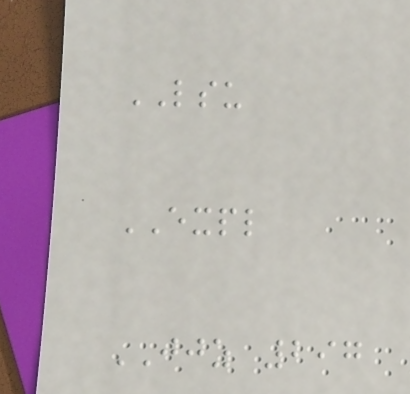LSU
EXPL
JJZ 297
